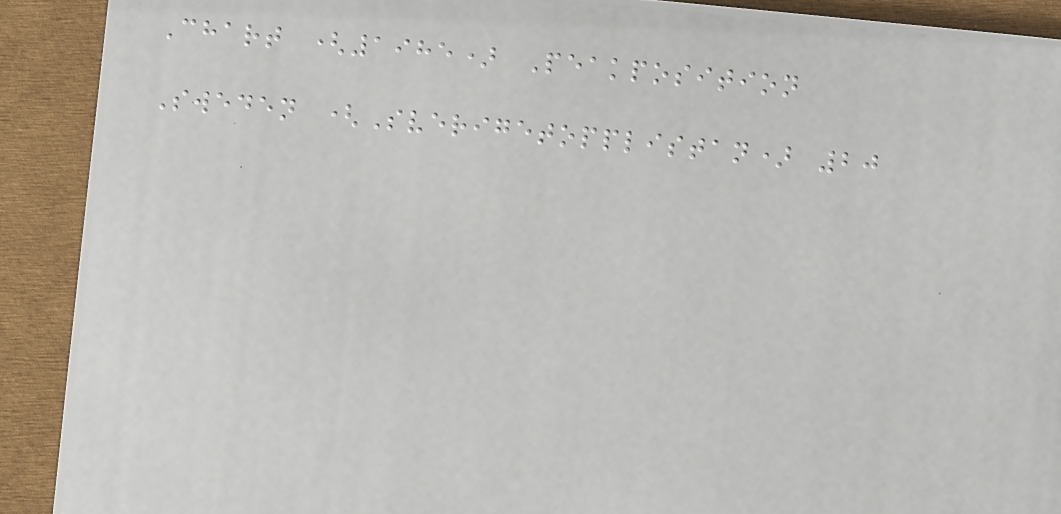Chart (1985) Peakposition
Sweden (Sverigetopplistan) 20
